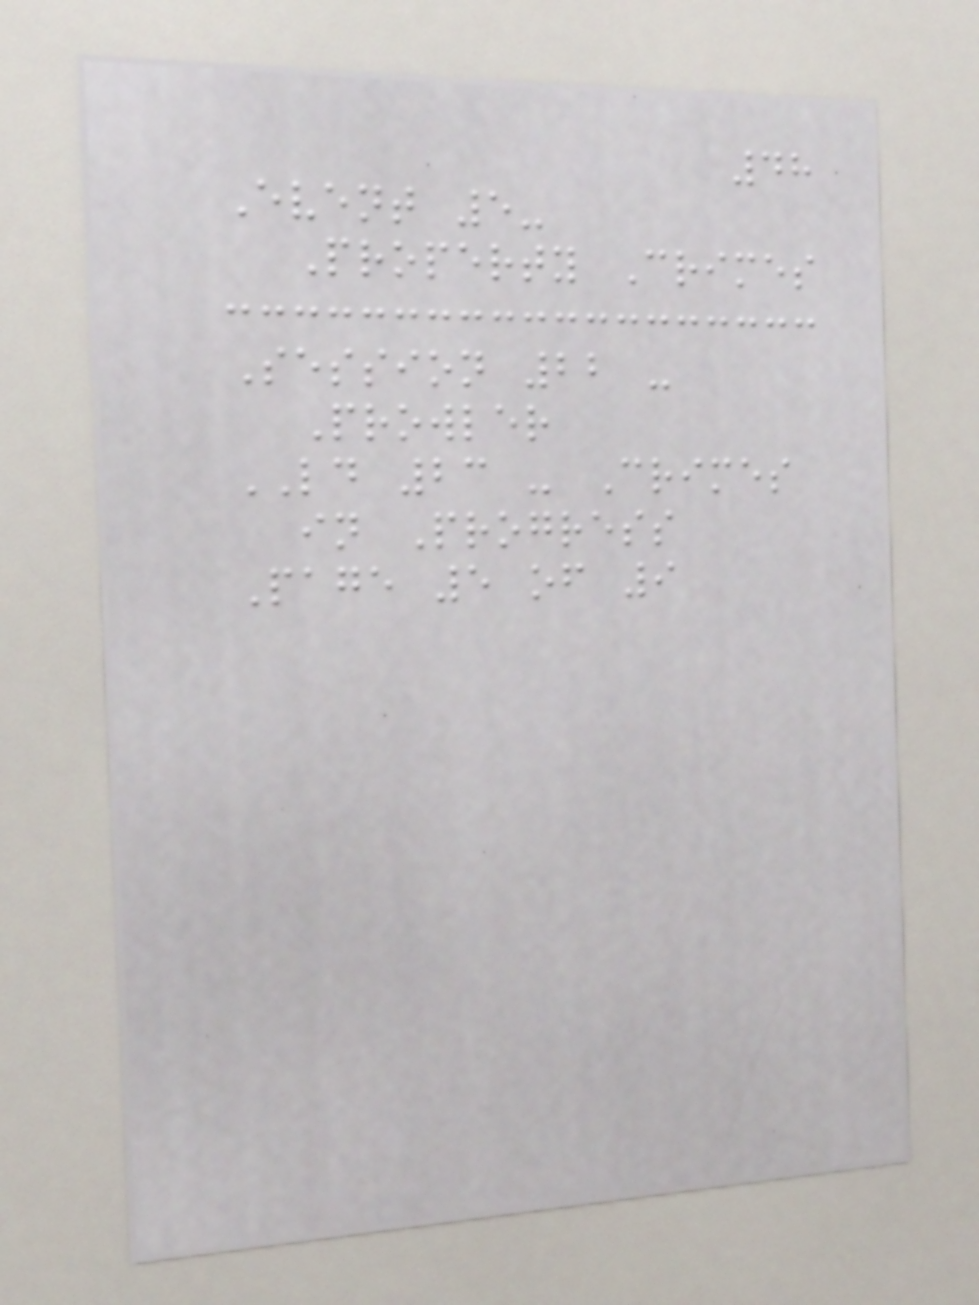48
Event 5-
Property Crimes
Session 22 -
Prowler
LD 23 - Crimes
in Progress
Page 5 of 9
